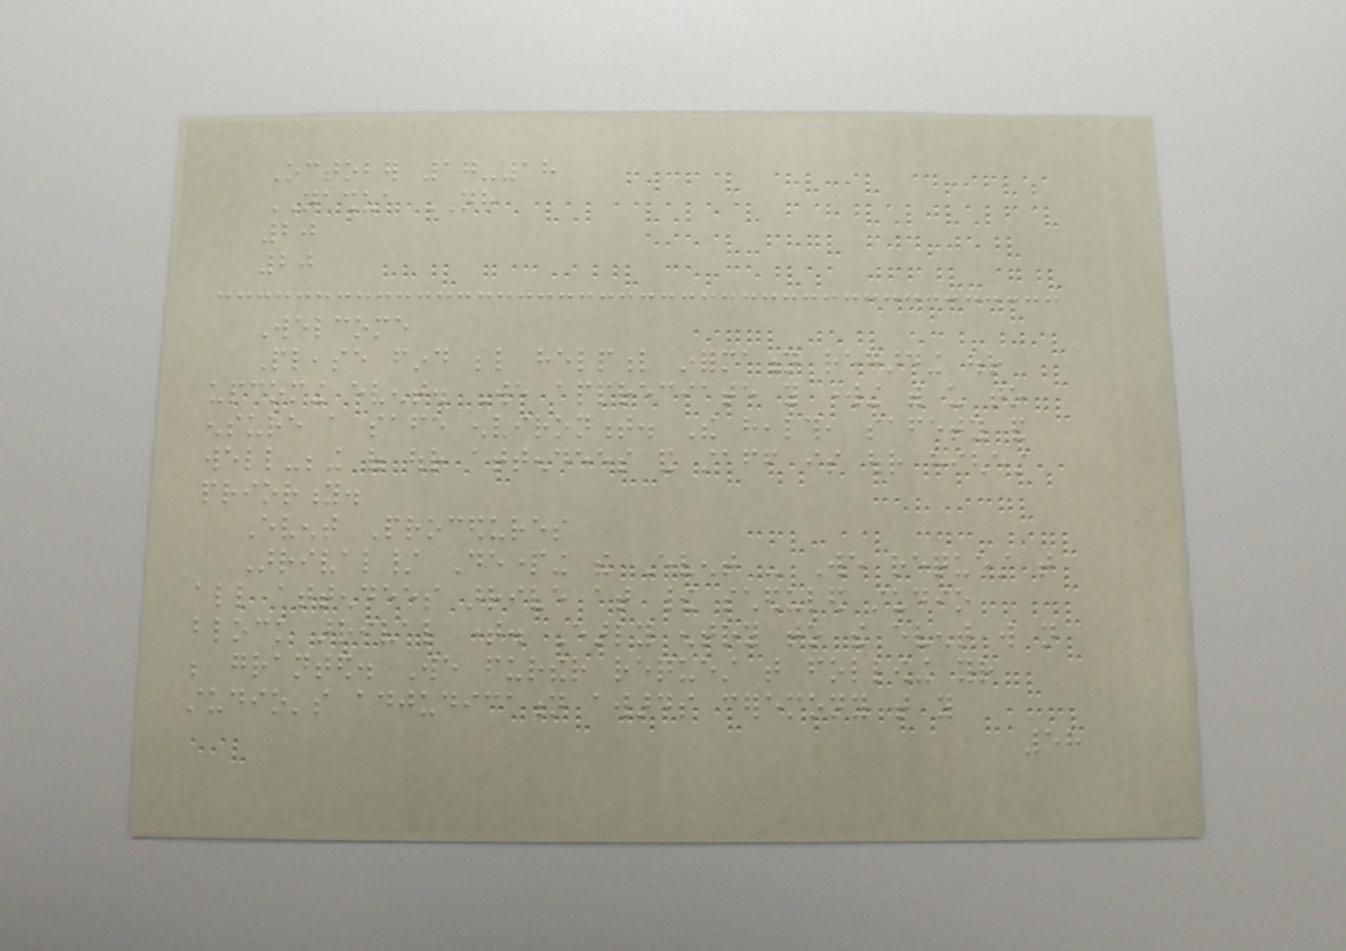October 17-18
NASHUA NH
20
20
Welcome
Please find below helpful information regarding our
upcoming event. We appreciate you working with us to
ensure a safe environment. The health, safety and
well-being of our attendees and staff is our highest
priority.
Event Procedures
Arrival/ Departing the Event - We request that
all attendees arrive at their scheduled studio
block arrival time. Early entry to the event will not
be granted. We further request that following your
studio's adjudication awards ceremony that you
58
